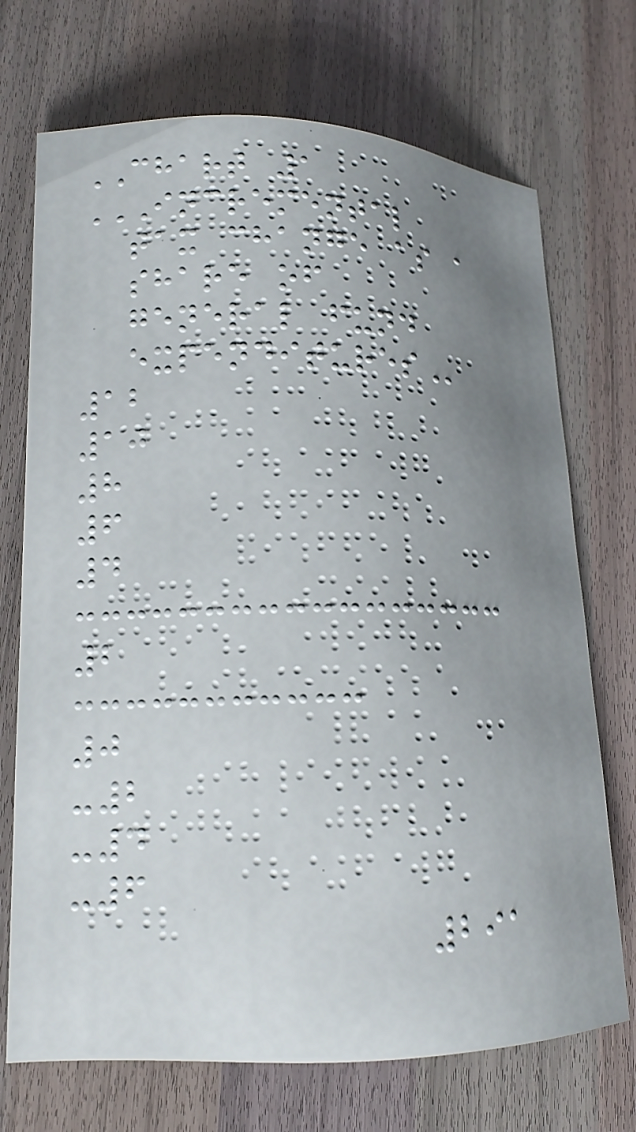CHART 1
INCREMENTAL
TAX CHANGE AS A
SHARE OF
GENERAL FUND
EXPENDITURES
12
10
8
6
4
2
0
-2
-4
-6
291
